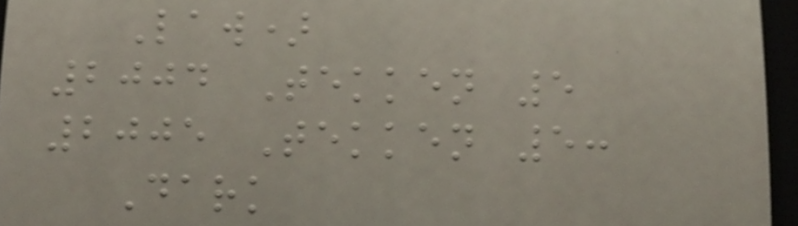Law)
2004 Tekken 5
2005 Tekken 5:
Dark
